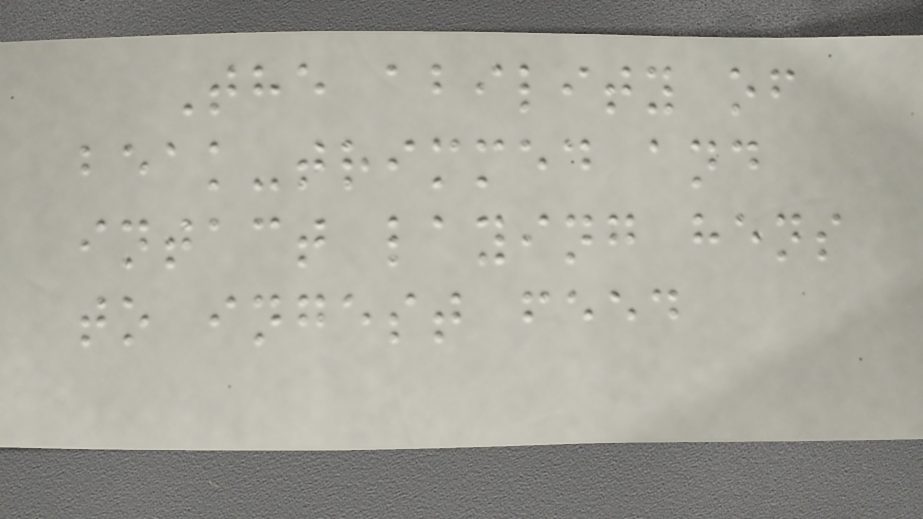The ability of
beak-trimmed and
intact laying hens
to ingest feed
